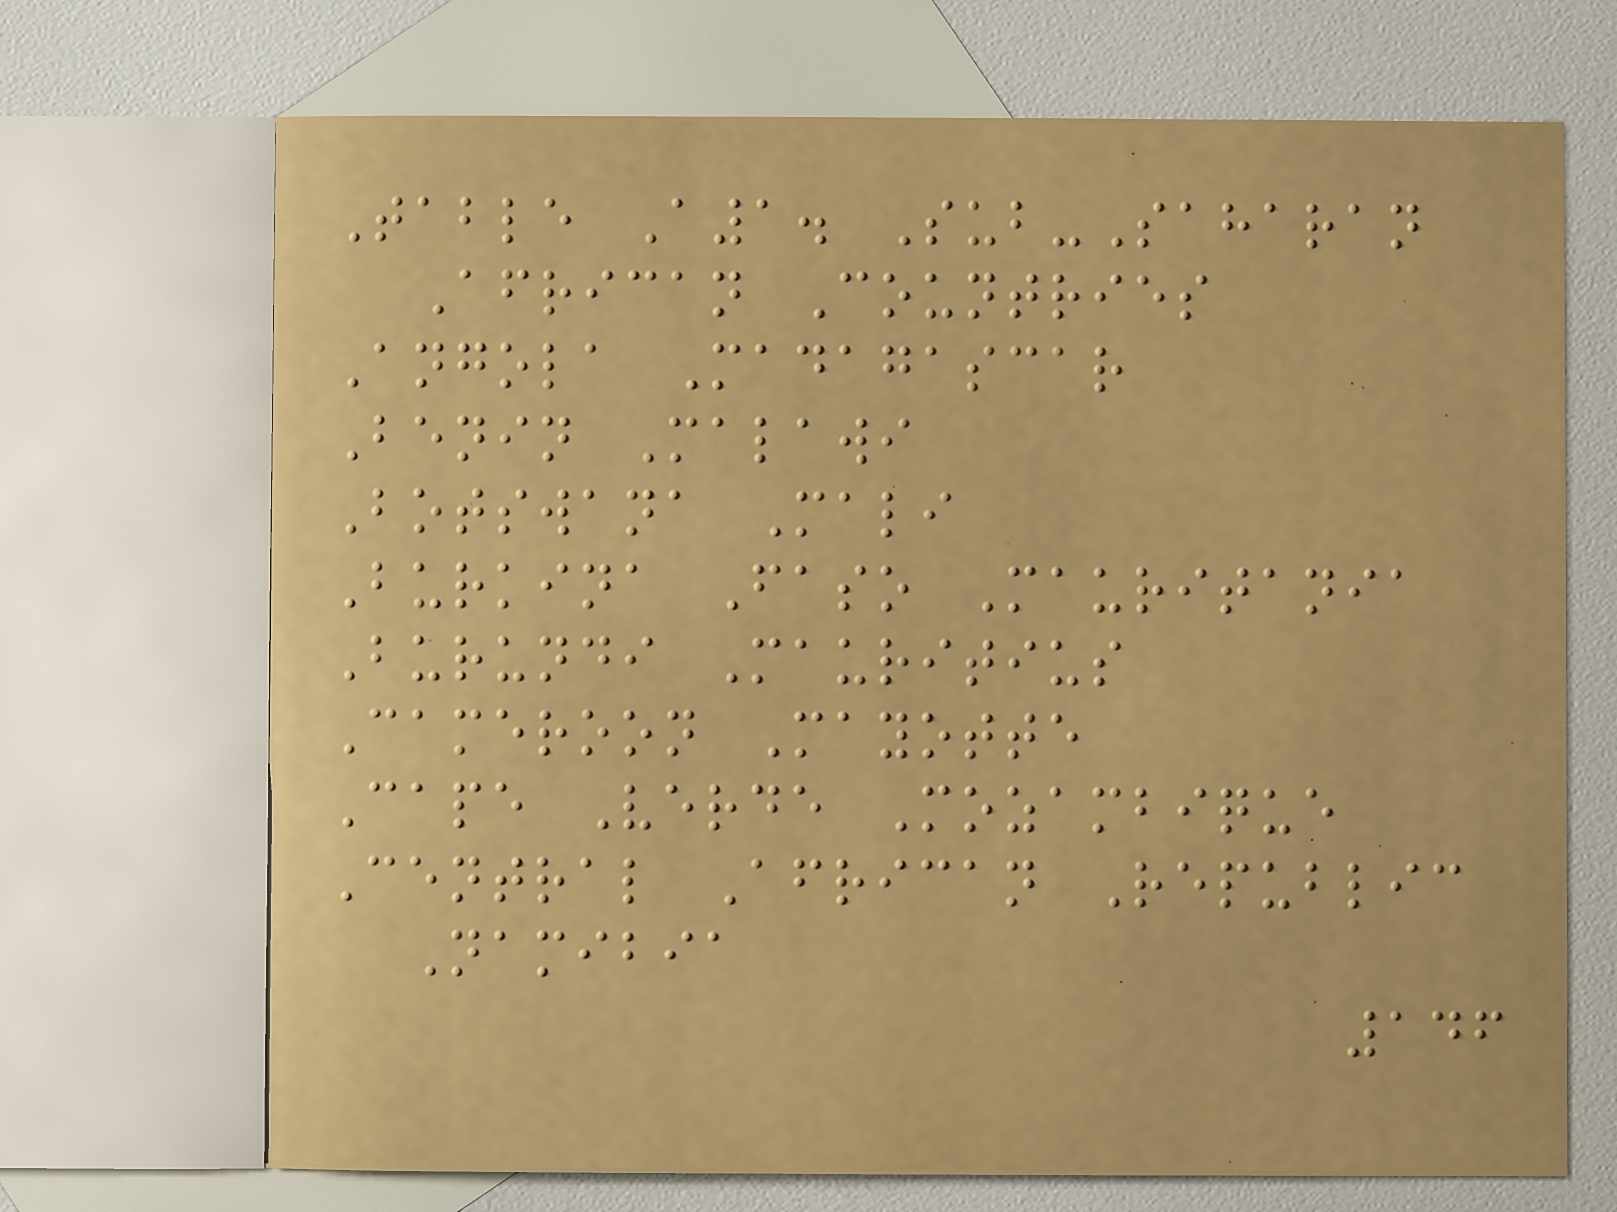Table A1. Sub-Saharan
African Countries
Angola Madagascar
Benin Malawi
Botswana Mali
Burkina Faso Mauritania
Burundi Mauritius
Cameroon Mayotte
Cape Verde Mozambique
Central African Republic
Namibia
146
